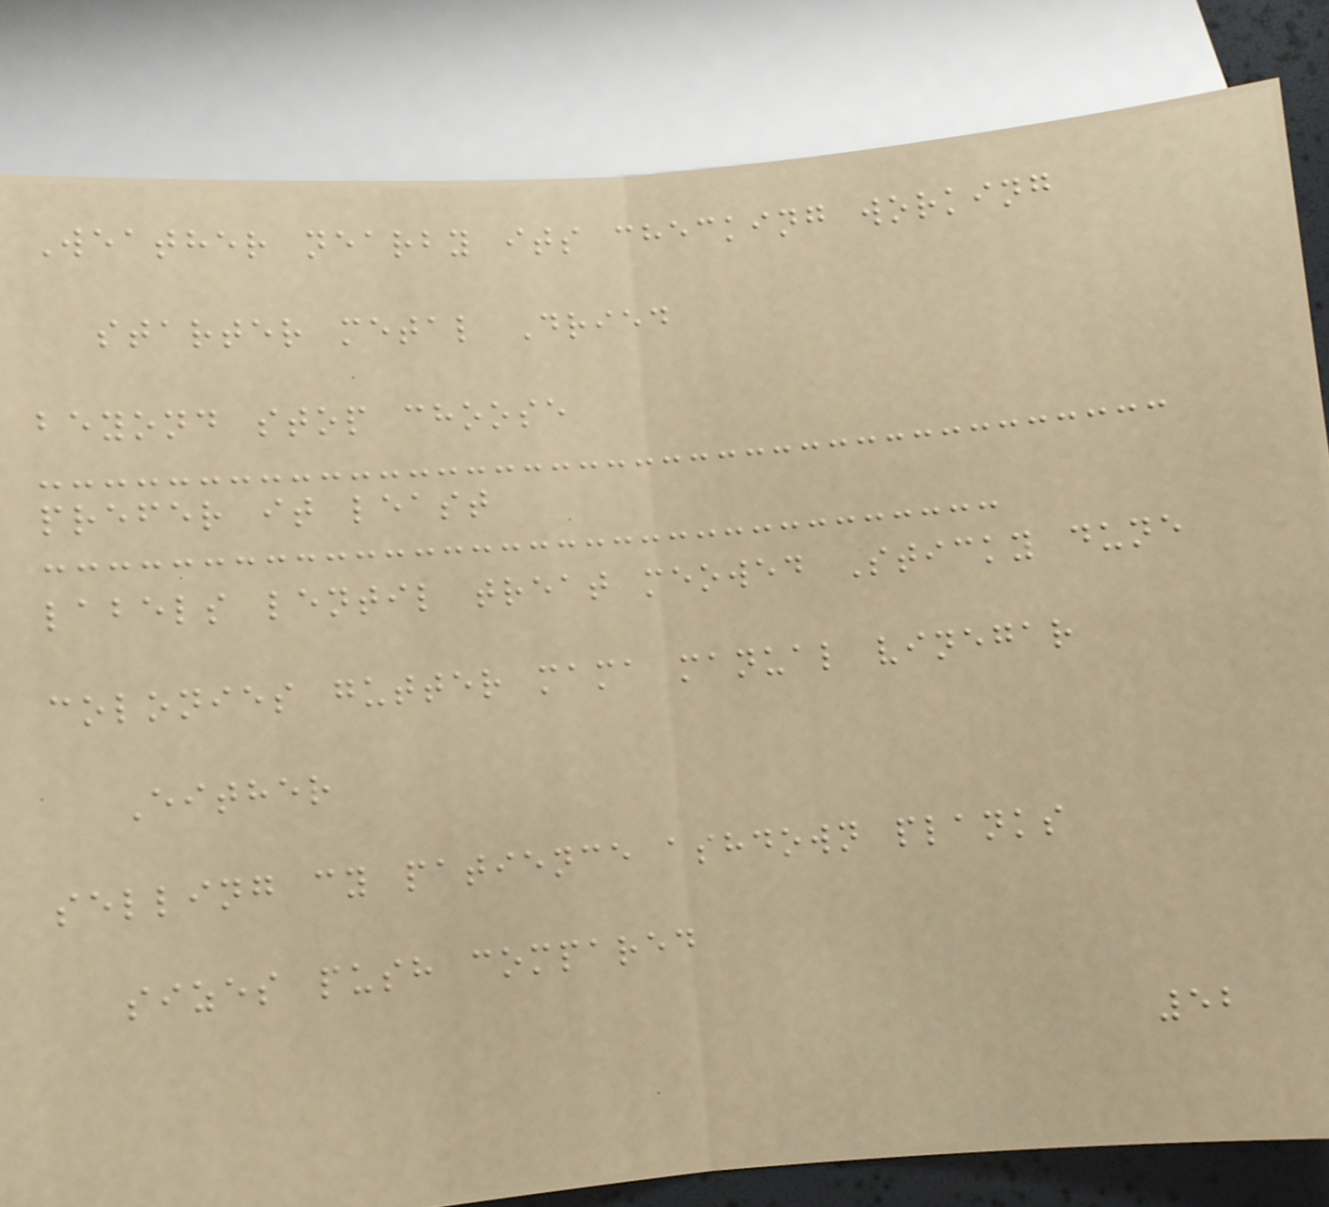Weather nearby its checking working
starter metal Dried
beyond stop choose
prefer it least
labels lentil treat meowed Sticky dune
colonies gutter mama manual vinegar
Either
selling cy patience ashdown planks
sizes push compared
52
